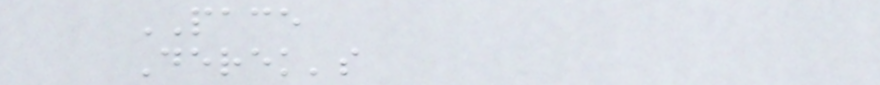PACE
Derek's
